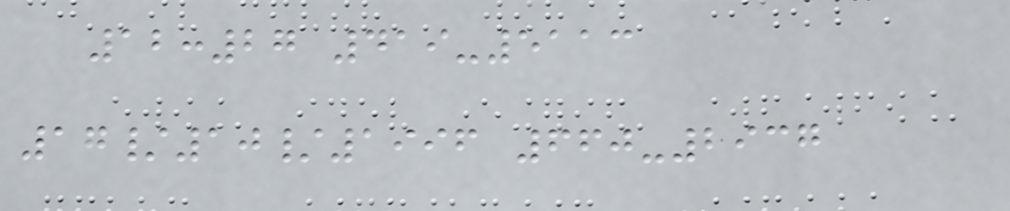12:27 419-5113
17/10/1996 660-2937
